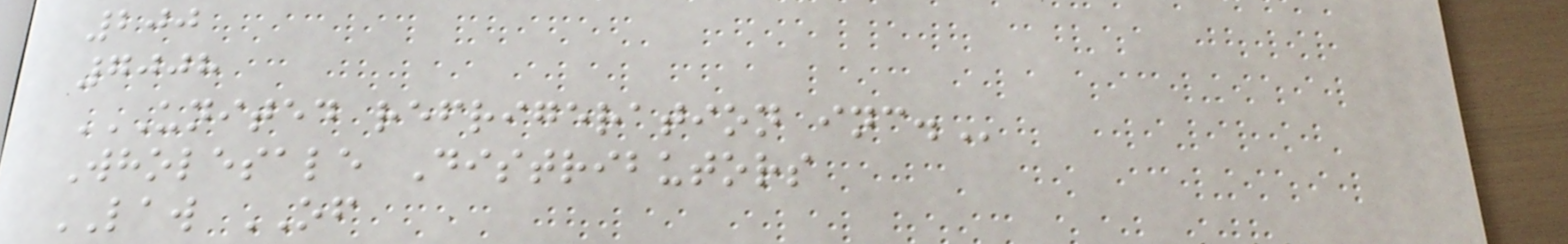200
7008
UNITED REFRIGERATION INC.
Wholesale Distributors
LAW OF
